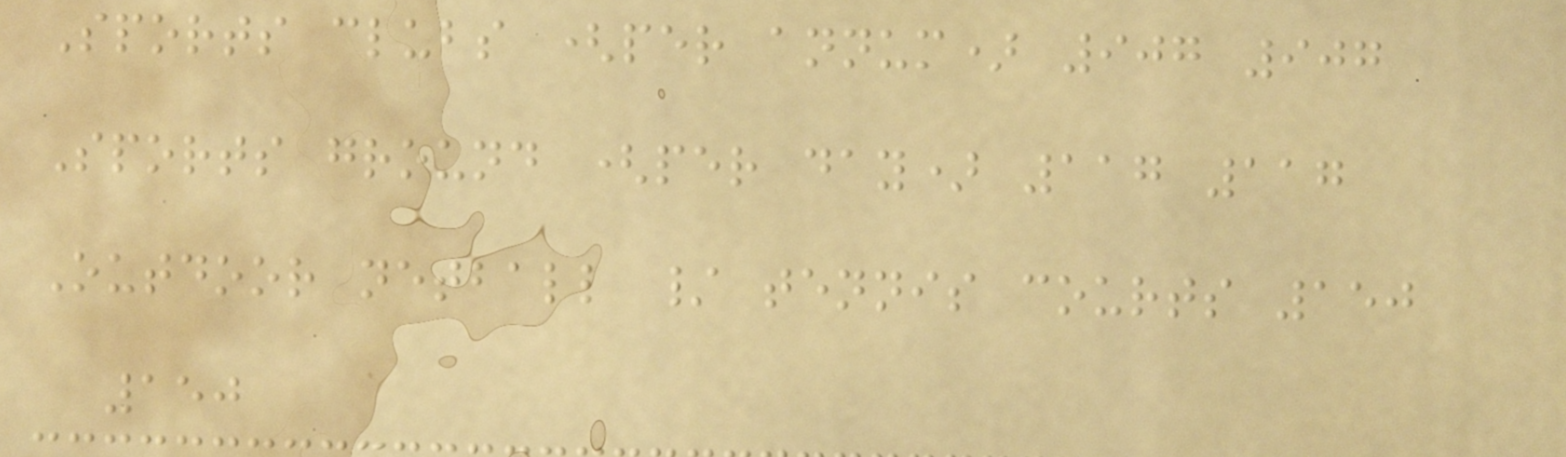Sports clubs (per annum) 907 907
Sports ground (per day) 117 117
Outdoor netball / tennis courts 150
150
